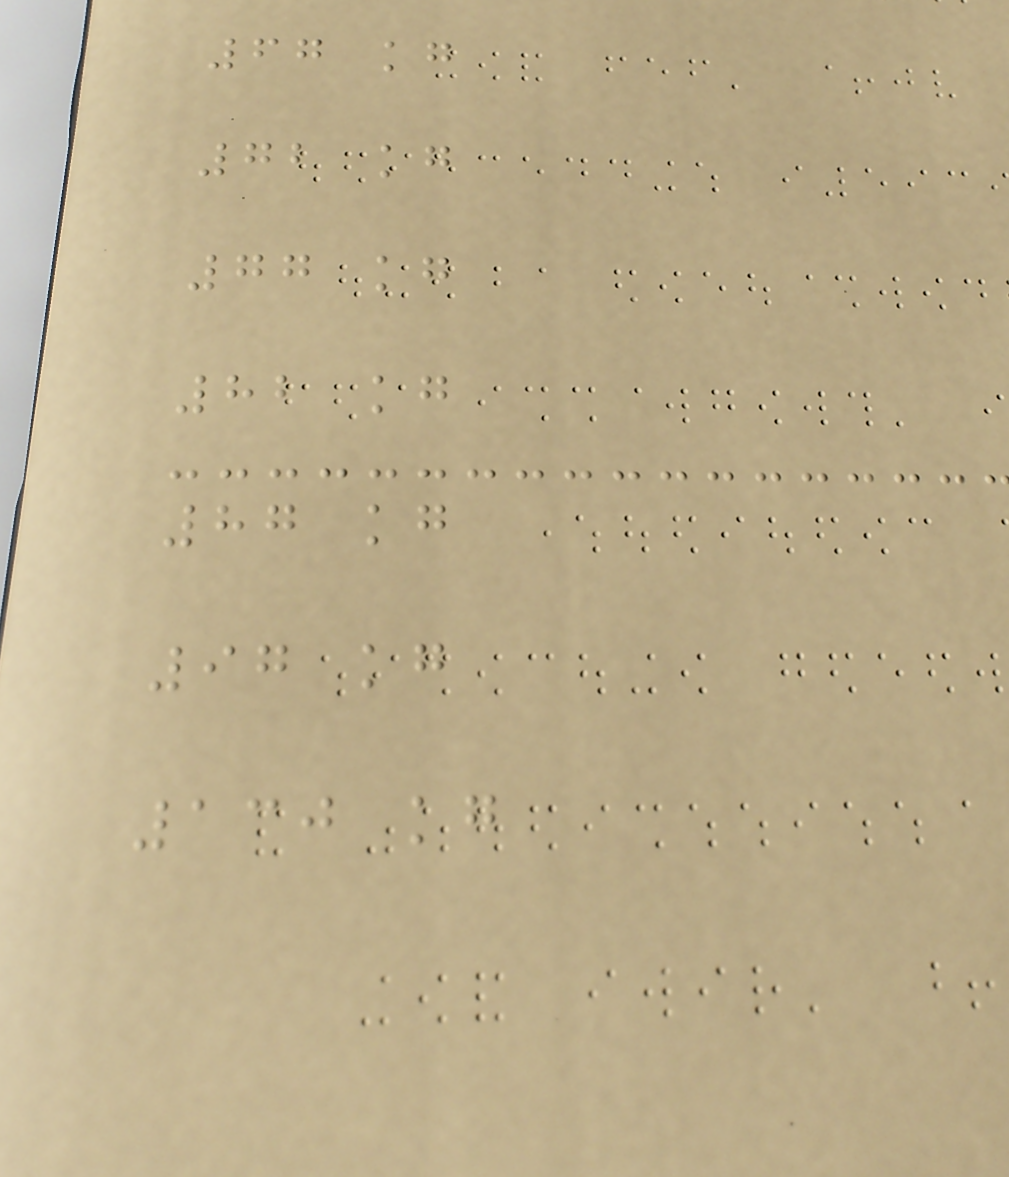67 kg
72 kg
77 kg
82 kg
87 kg
97 kg
130 kg
